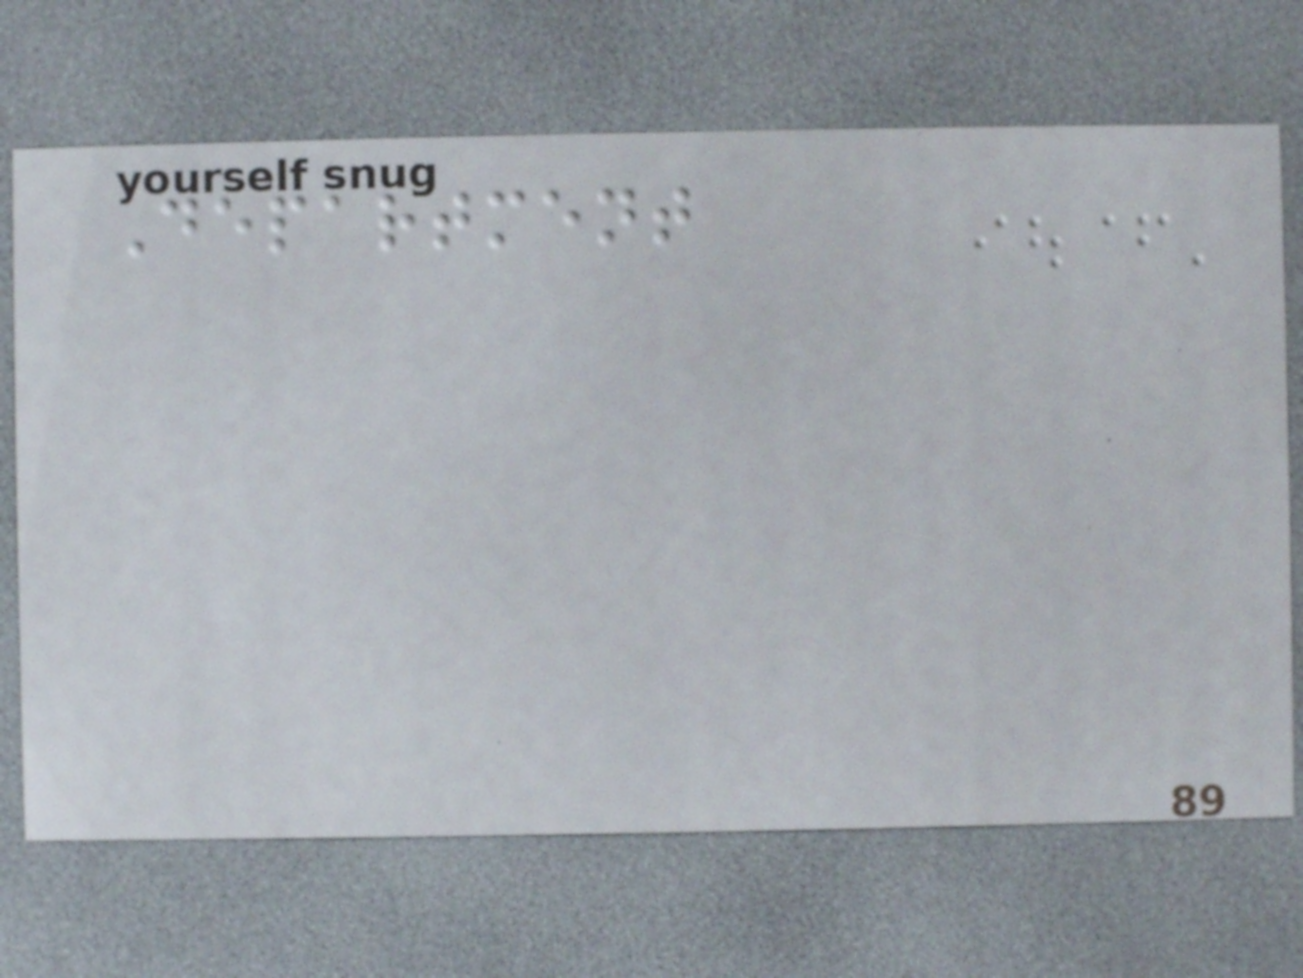Department
